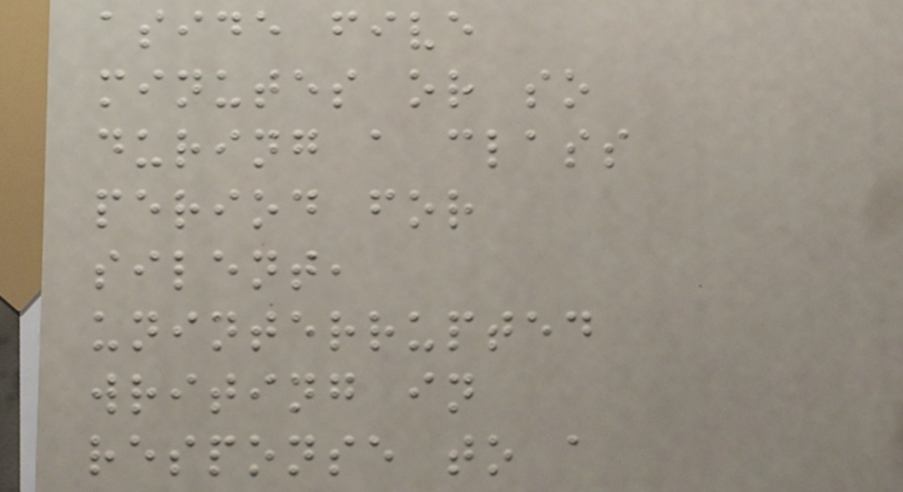aside five
minutes or so
during a class
period for
silent,
uninterrupted
writing in
response to a
